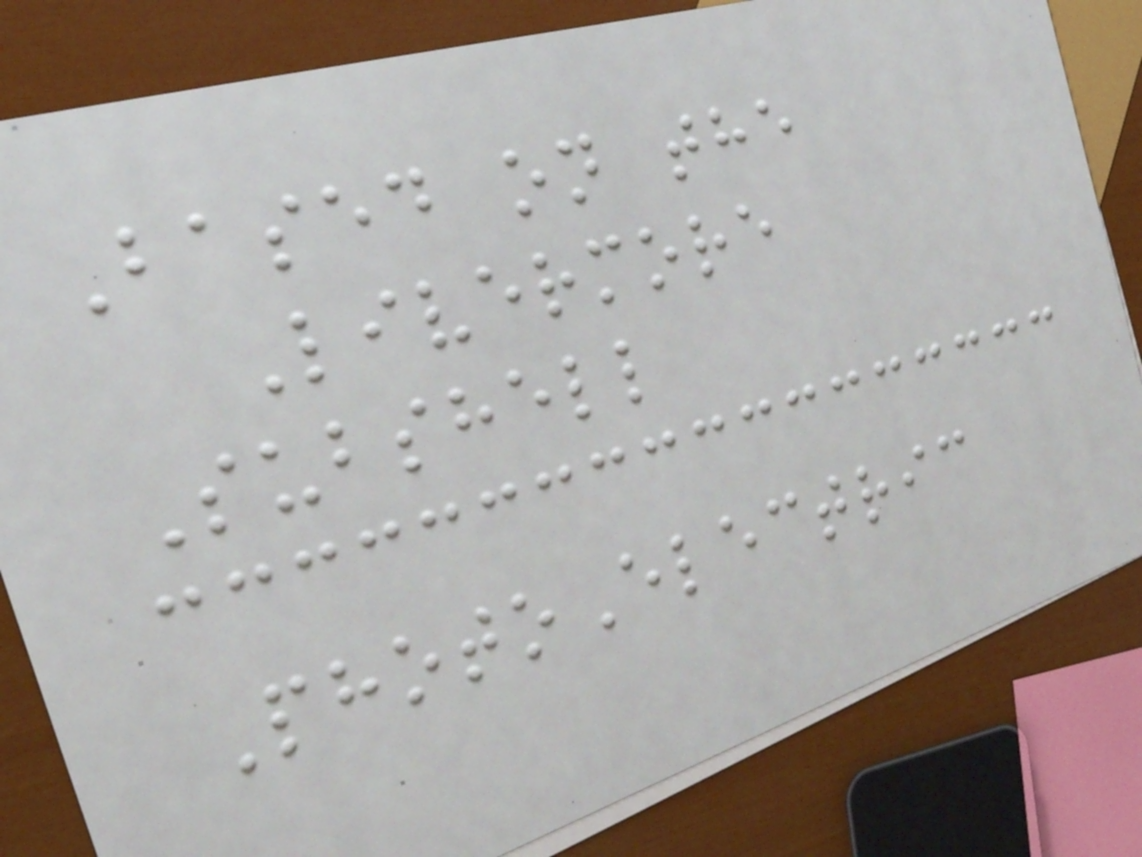Based on the
Livermore
Subshell
PhotoElectric
